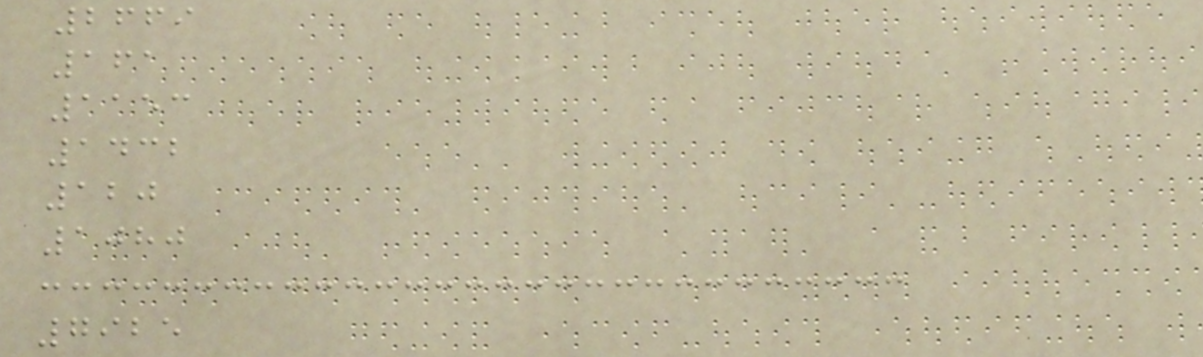2669
161
1153
1432
120
1080
7925
